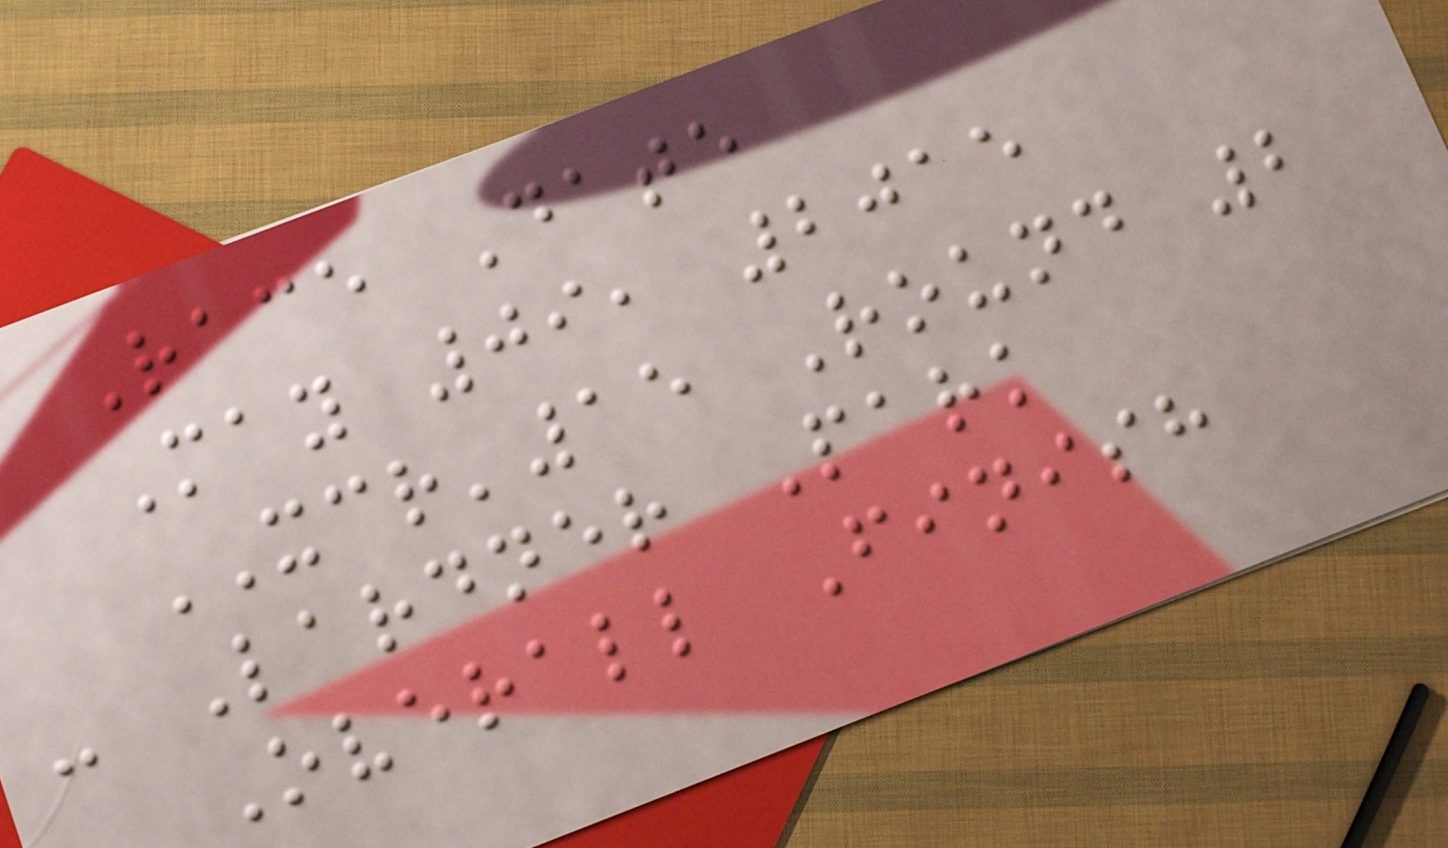Race Date
May 09, 2015
XCR'15 Round 2
- Lardner Park
Overall Finish
